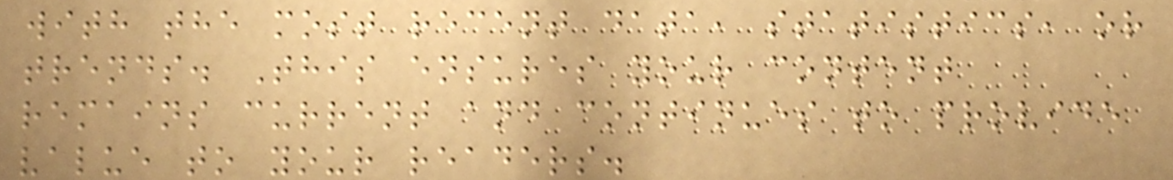with the most recent data, statistics, or
trends. This ensures your content
remains current and continues to provide
value to your readers.
